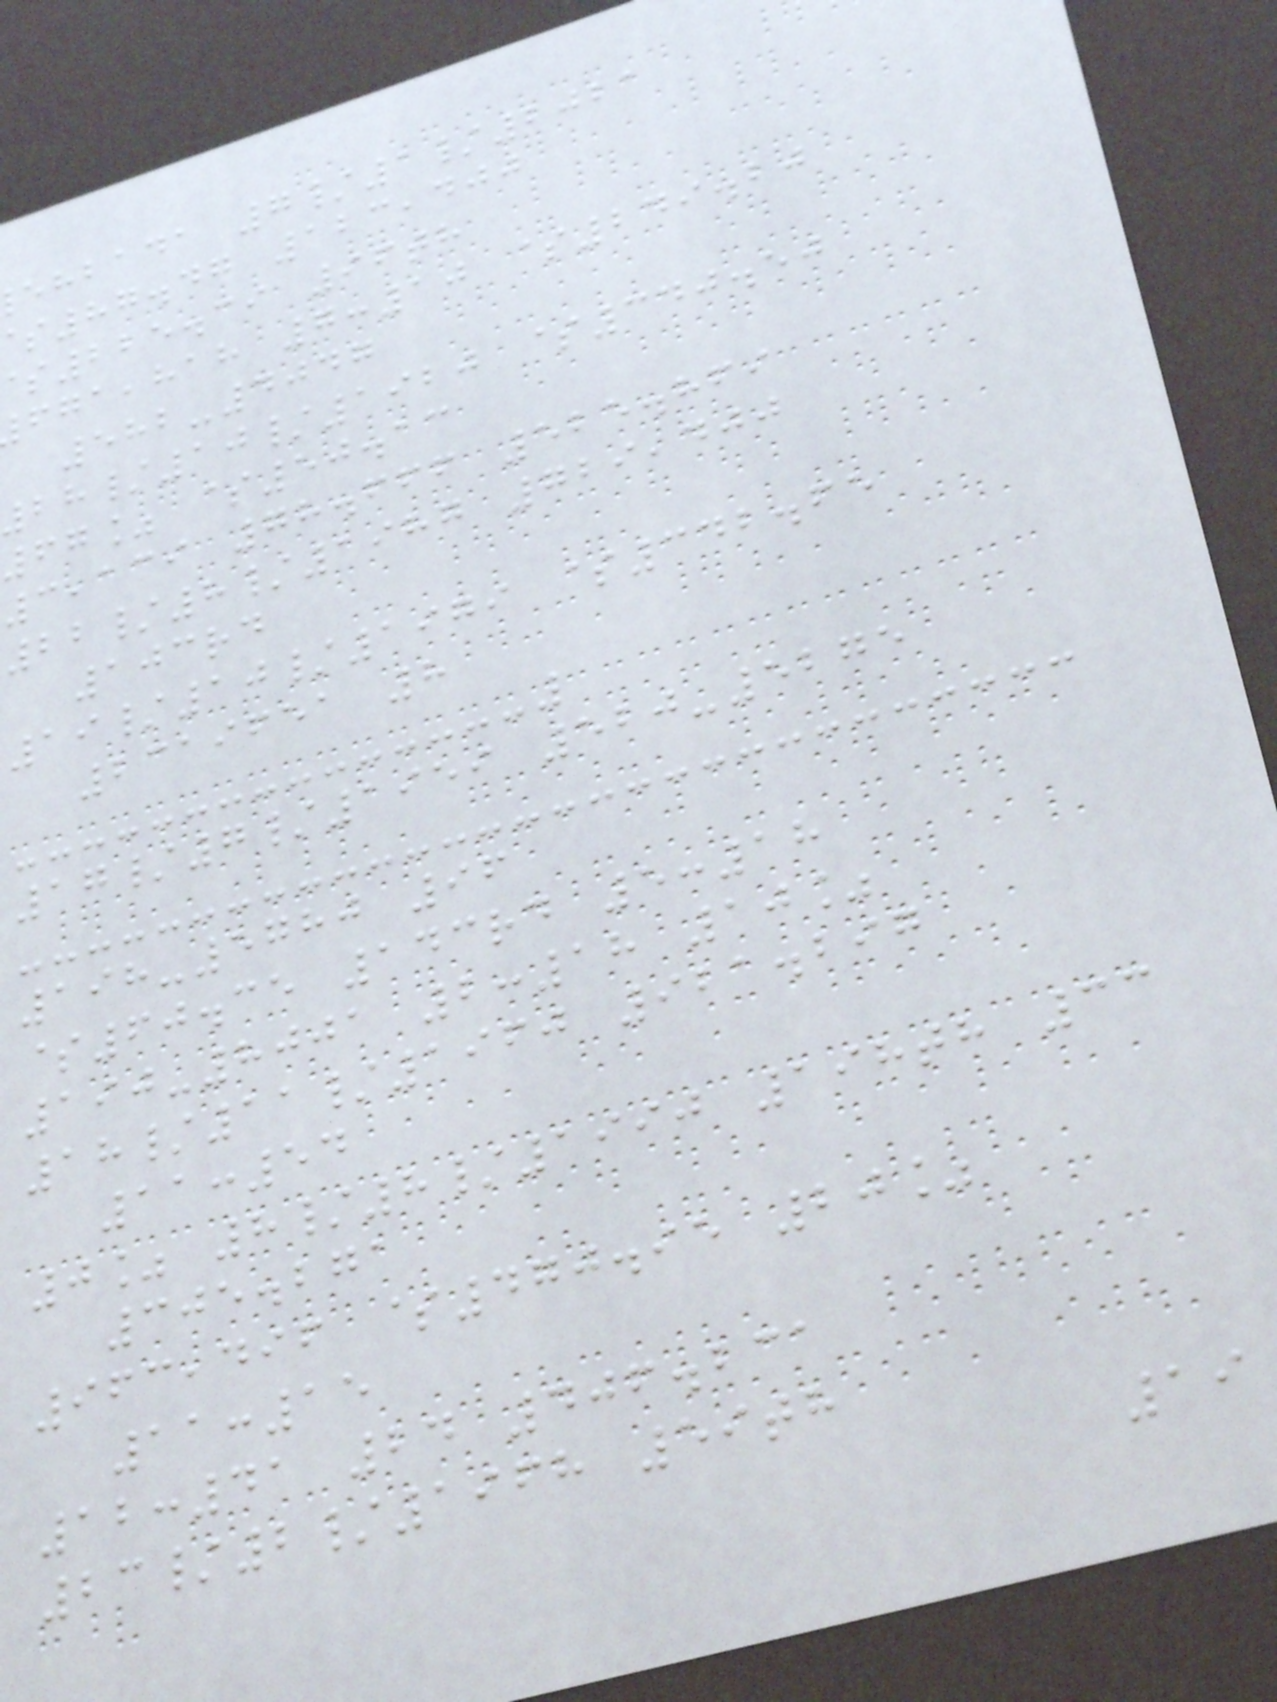ehbada 7/1/2021
87.47 123,400
225.39 96th
,hah 7:10 $249.20
582-4047
28/10/1920 $340.50
67% $50.13
3,139 78.666 525.869
22/8/1987 729,400
103rd
19/10/1979 $342.65
2319651 8
17/7/1959 520-5275
198-5780 96
$60.35 143rd 5:18
190-8001 2:18 10%
18/11/1960 921.297
11:54
0% 8/8/1990 198th 33
305.271
963,496 $470.95 20%
11:15
12:41 24 406.231
23/2/1968 59th
19
